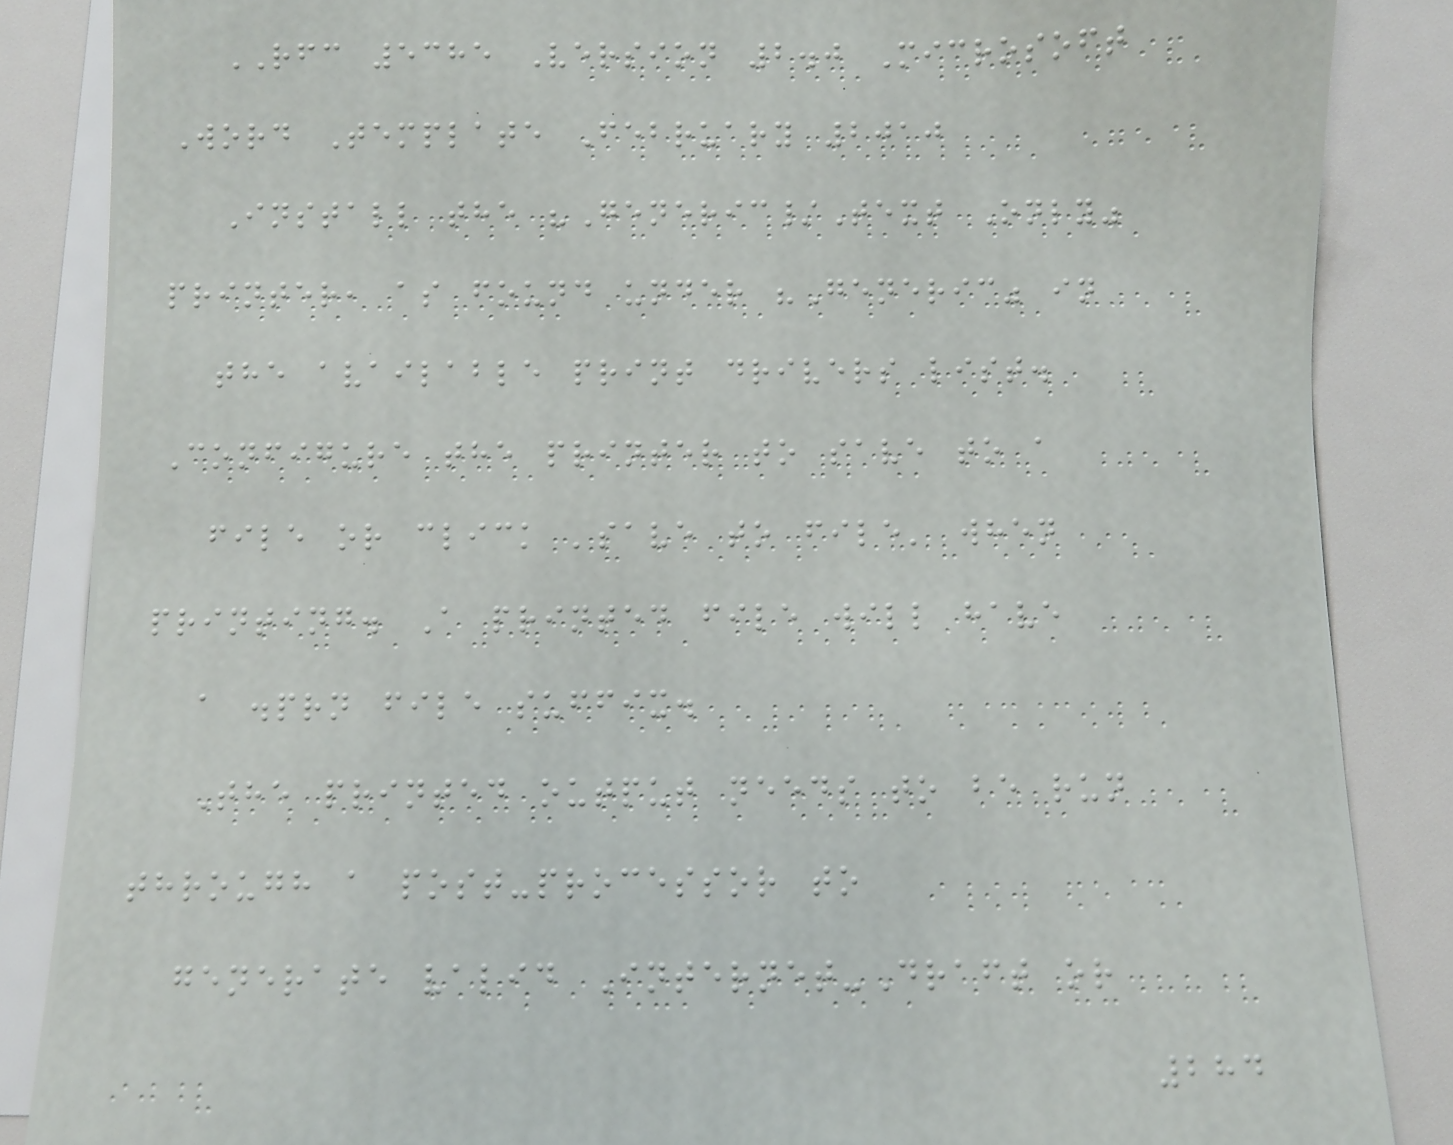RFC 5385 Version 2.0 Microsoft
Word Template February 2010
Install the "Generic/Text Only"
printer, as found under "Generic" in
the available print drivers list.
Configure the printer to save to a
file or click 'save to file' when
printing. A printed file will have
a .prn file suffix.
The printed output needs to be run
through a post-processor to
generate valid Internet-Draft or
284
